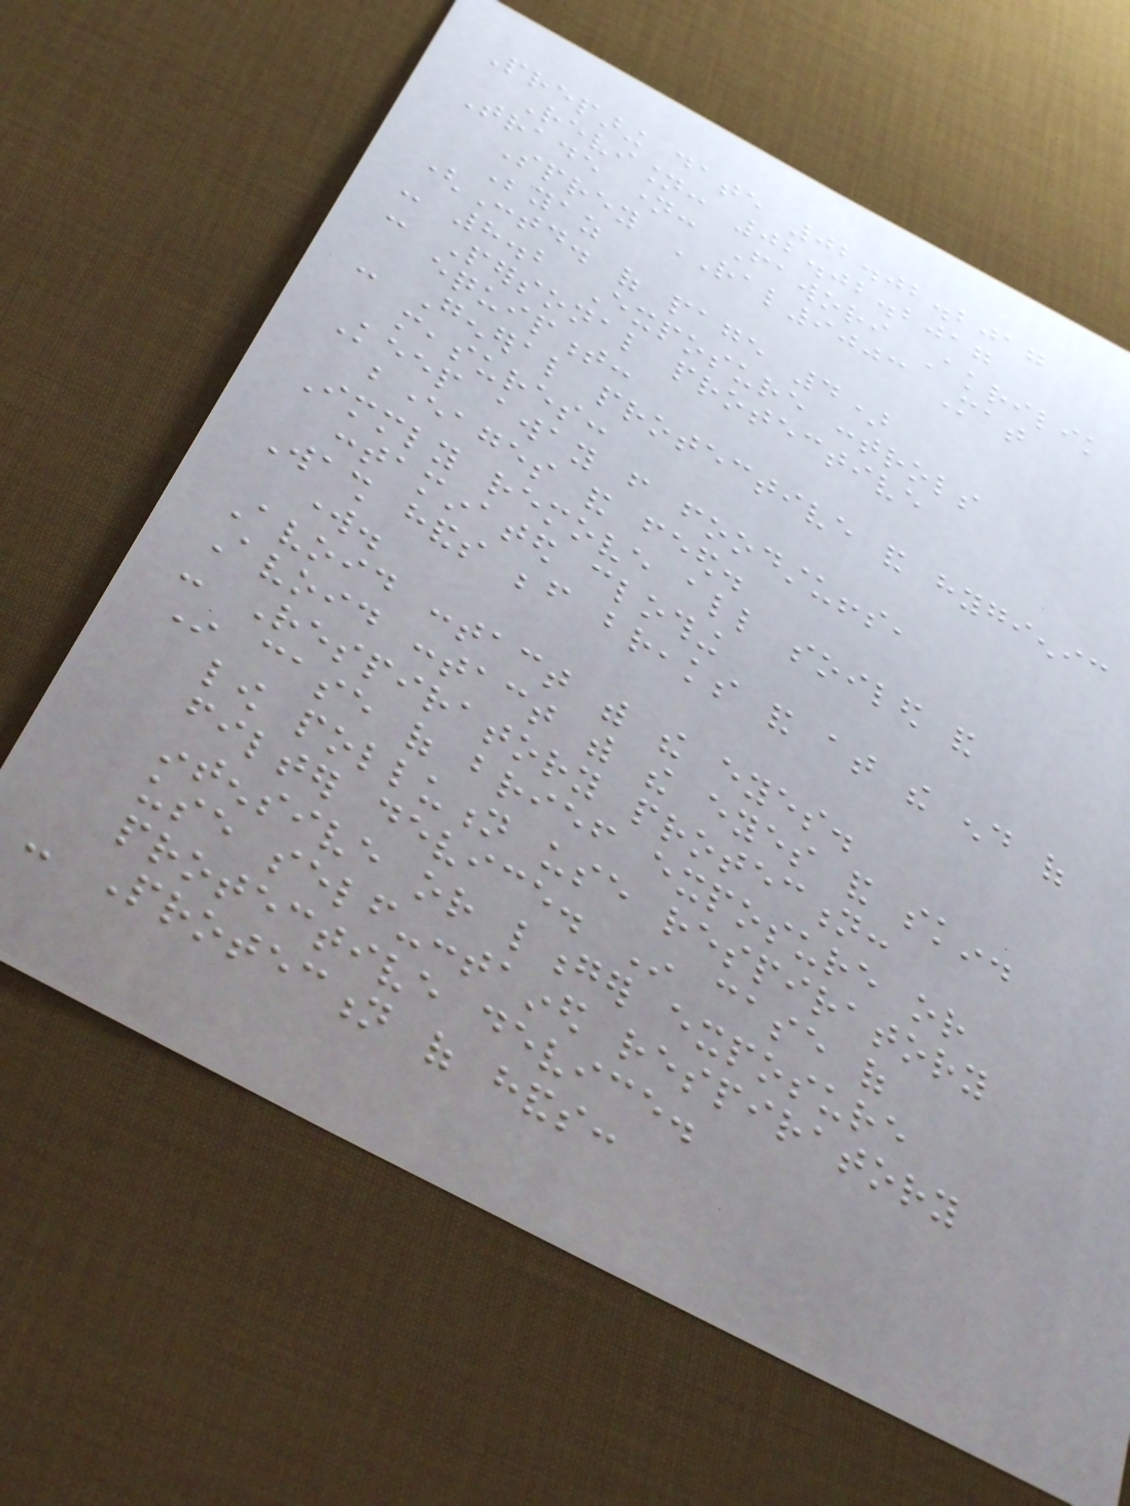Preparing date 02.02.2017
Revision: 02.02.2017
Trade name: Fawori Akrilik
Sprey RAL9003 Mat
Beyaz
(Contd. of page 4)
- 8.2 Exposure controls
- Personal protective
equipment:
- General protective and hygienic
measures:
Keep away from foodstuffs,
beverages and feed.
Immediately remove all soiled and
contaminated clothing
Wash hands before breaks and at the end of
work.
Avoid contact with the eyes.
Avoid contact with the eyes and skin.
- Respiratory protection:
In case of brief exposure or
low pollution use respiratory
filter device. In case of
intensive or longer exposure
use self-contained respiratory
protective device.
- Protection of hands:
